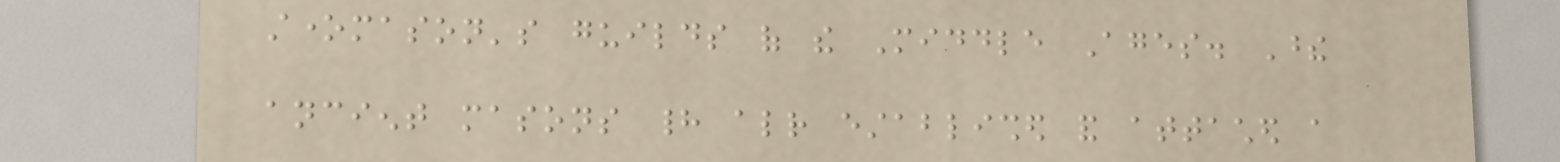stonemason's guilds of the Middle Ages. These
ancient masons had already established and attached a
